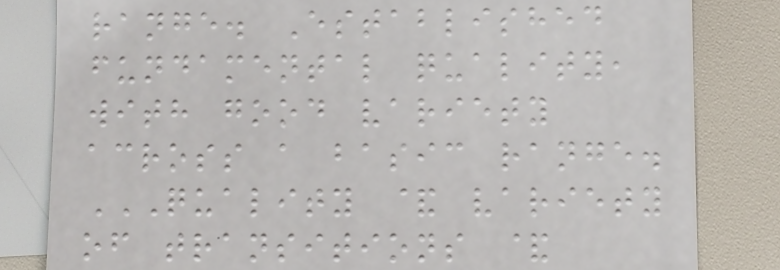range. Established
fundamental quality,
with good variety
across a basic range.
QUALITY & VARIETY
OF TRANSITIONS &
